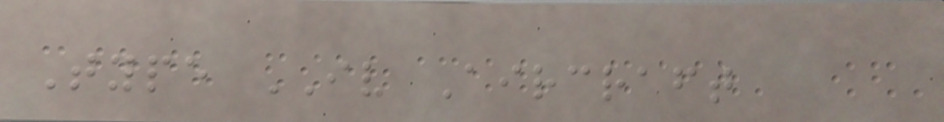Type IV Aircraft
